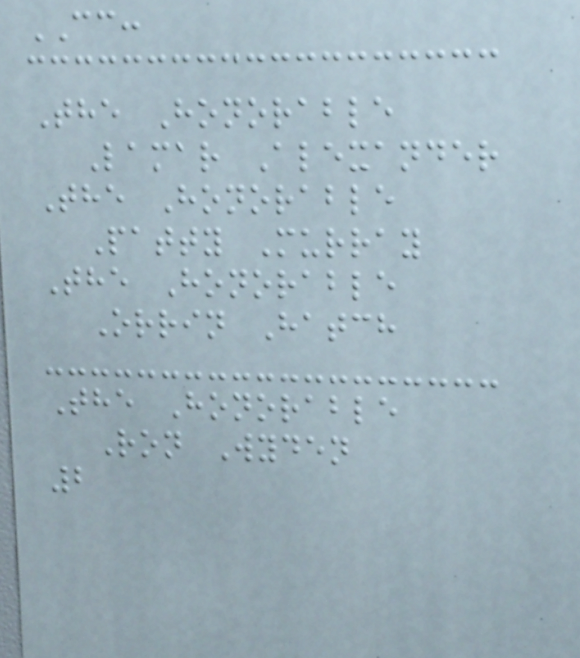CC:
The Honorable
Lamar Alexander
The Honorable
Patty Murray
The Honorable
Orrin Hatch
The Honorable
Ron Wyden
2
